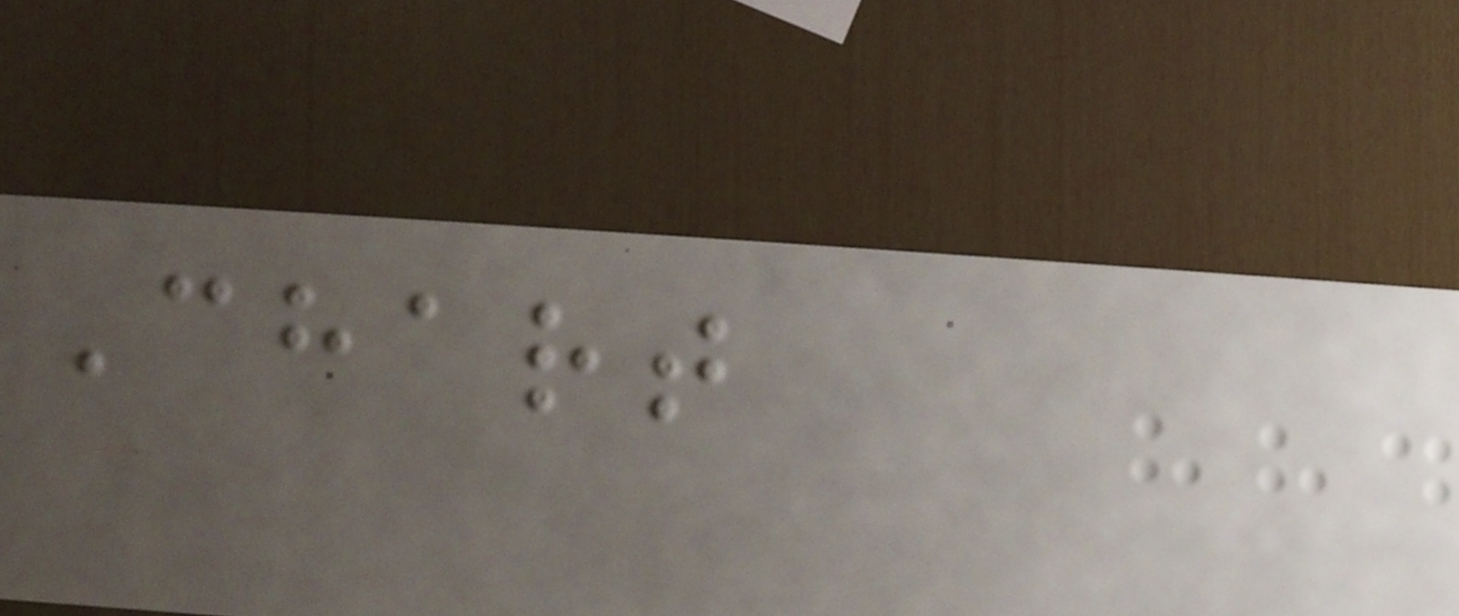Chart
